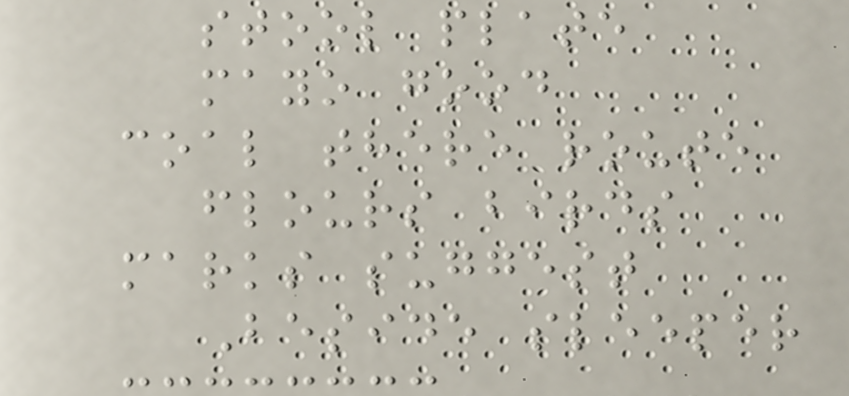stool plate
mayo good
coal there route
flours birds
marks suggest
Beside sleeper
